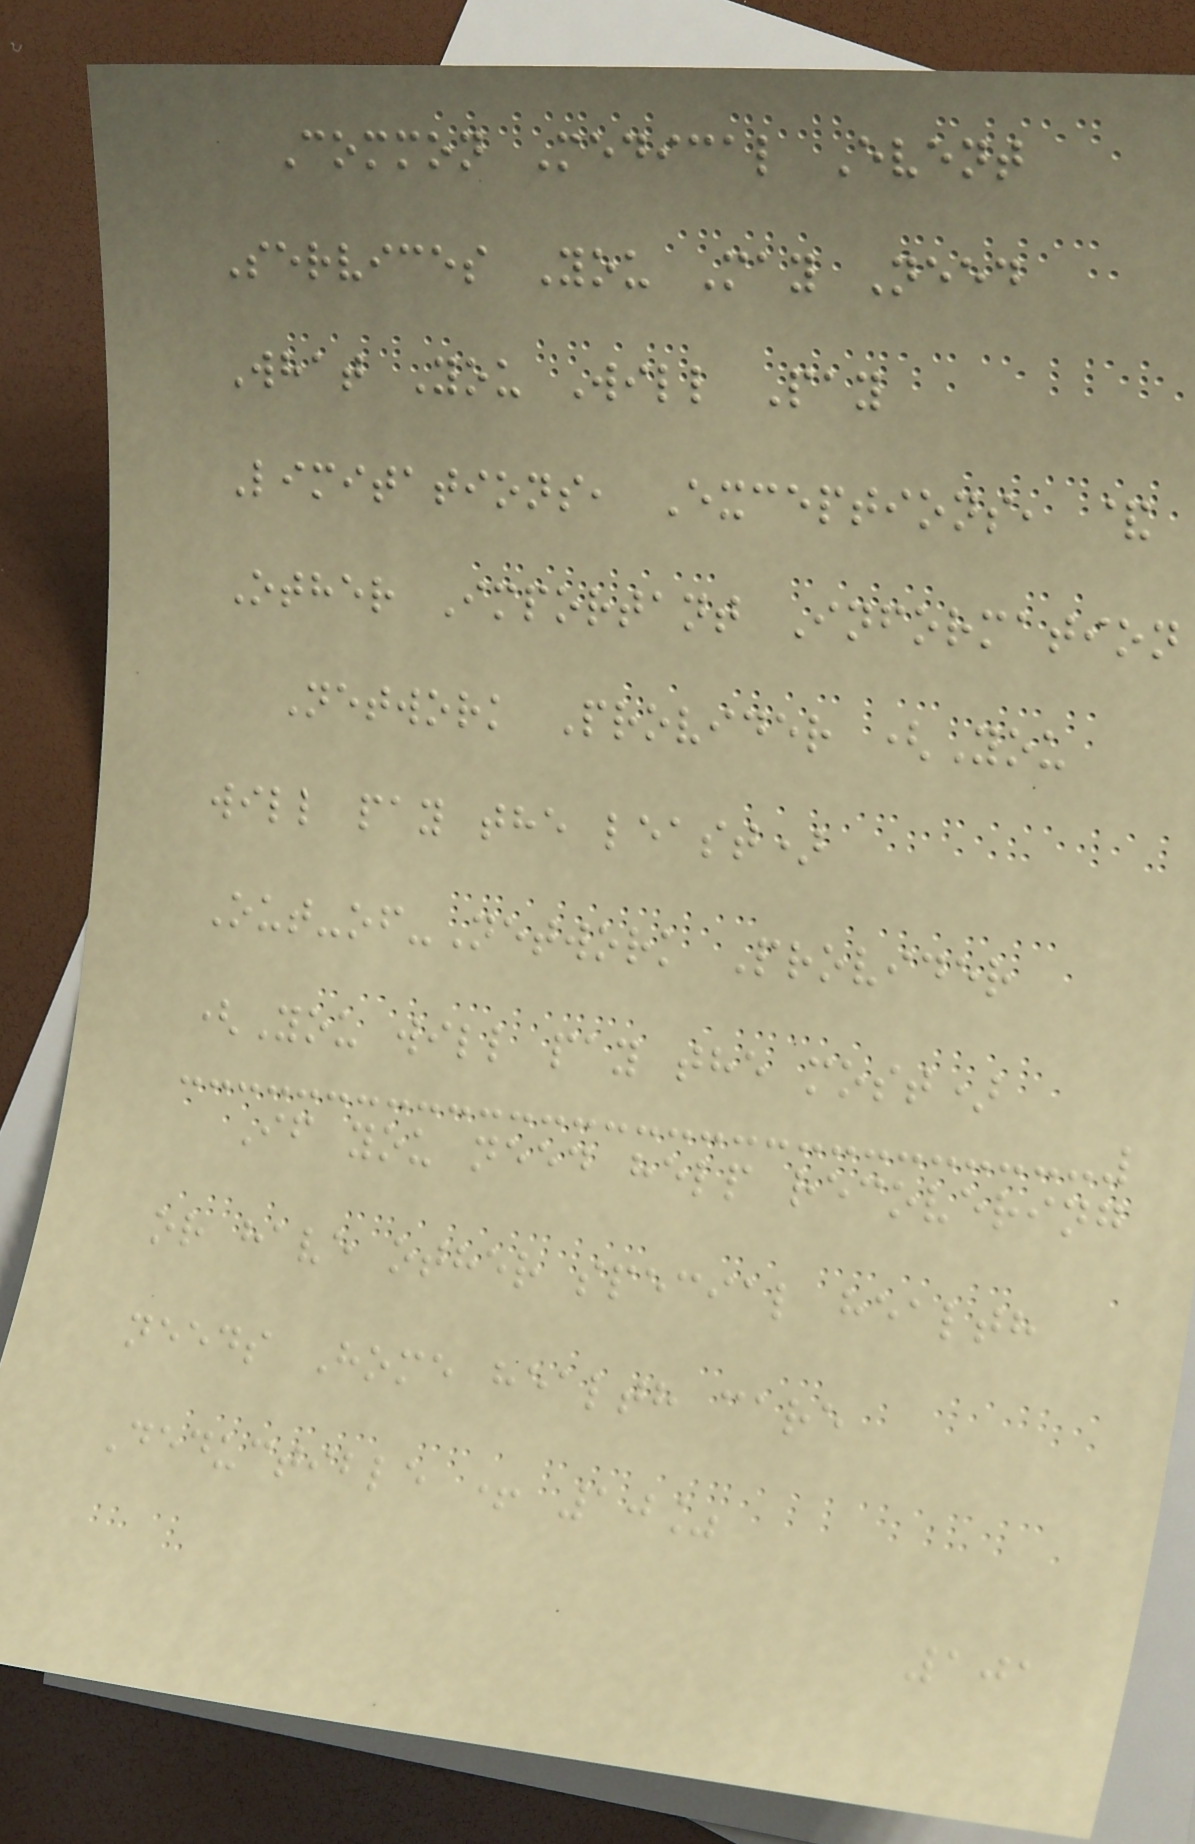Common Medical Event
Services You May Need
What You Will Pay
Limitations, Exceptions, &
Other Important Information
Network Provider (You
will pay the least)
Out-of-Network Provider
(You will pay the most)
If you need help recovering
or have other special health
needs Home health care
Deductible + 10%
101
